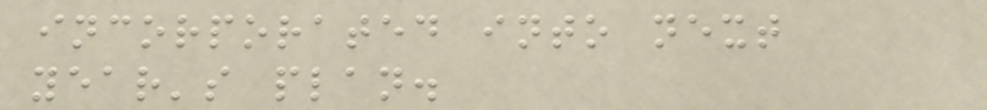incorporated into next
year's plan.
